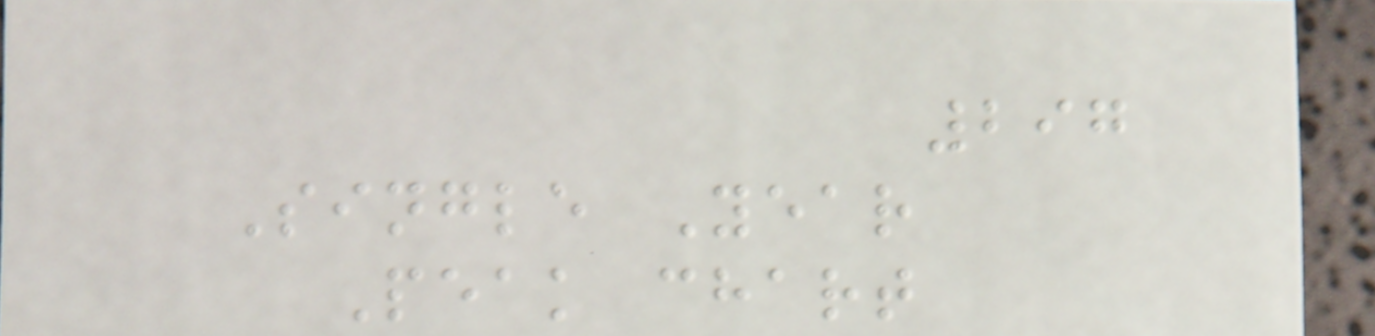297
Single Year
Peak chart
